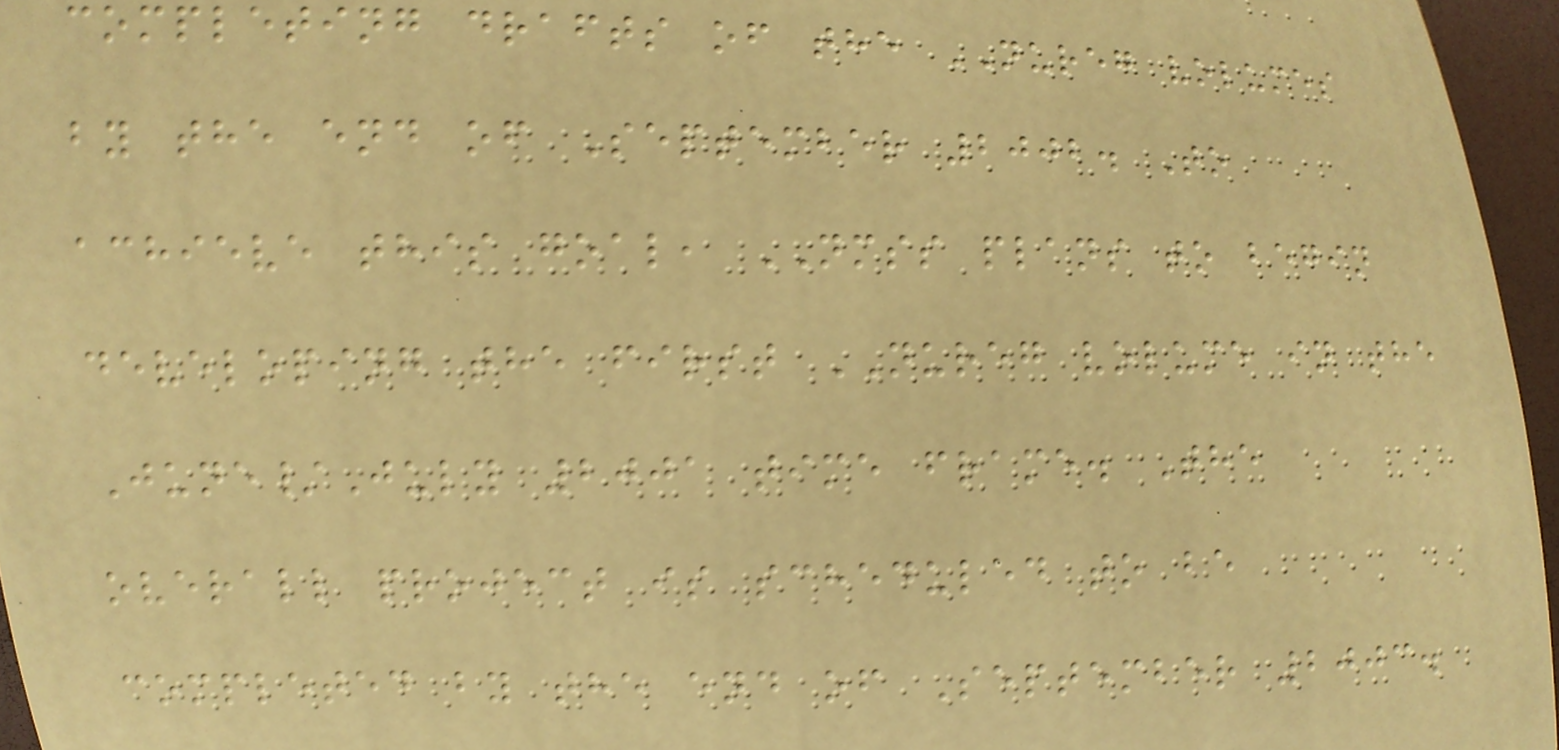completing drafts of the NUREG volumes
by the end of September 2002. To
achieve this goal, NMSS plans to begin
developing the first NUREG volume in the
June/July 2001 time frame. The
overall project is scheduled to be
completed by the end of September 2003.
